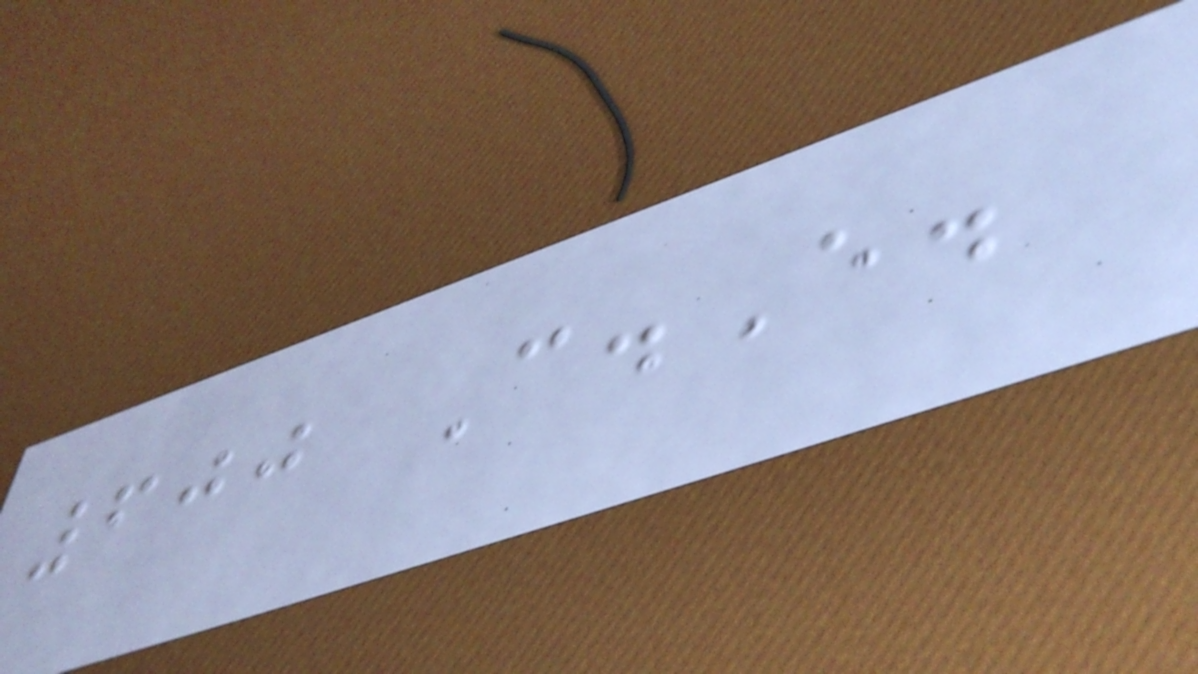600 C.E.
